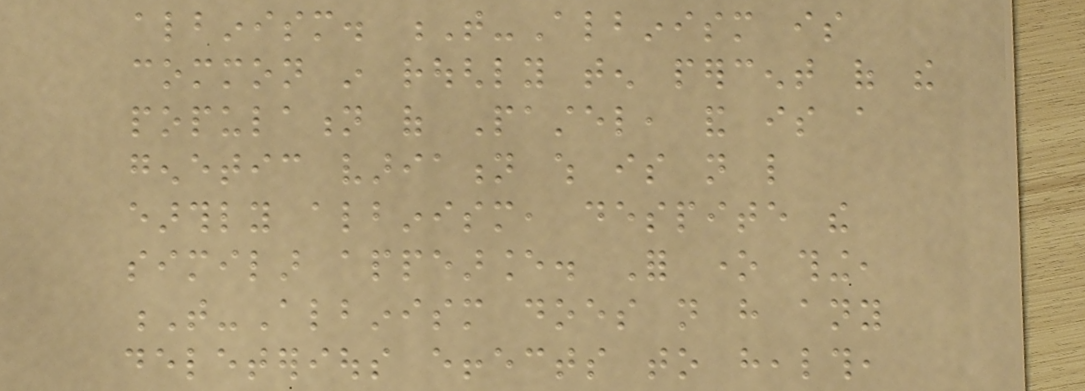albinism. T-Albinism is
common in roughly ten percent of the
population of Pastel, and is a
genetic variation which is not like
earthly albinism, despite the
similar appearance. For one thing,
T-Albinism does not have any
deleterious effects to health,
